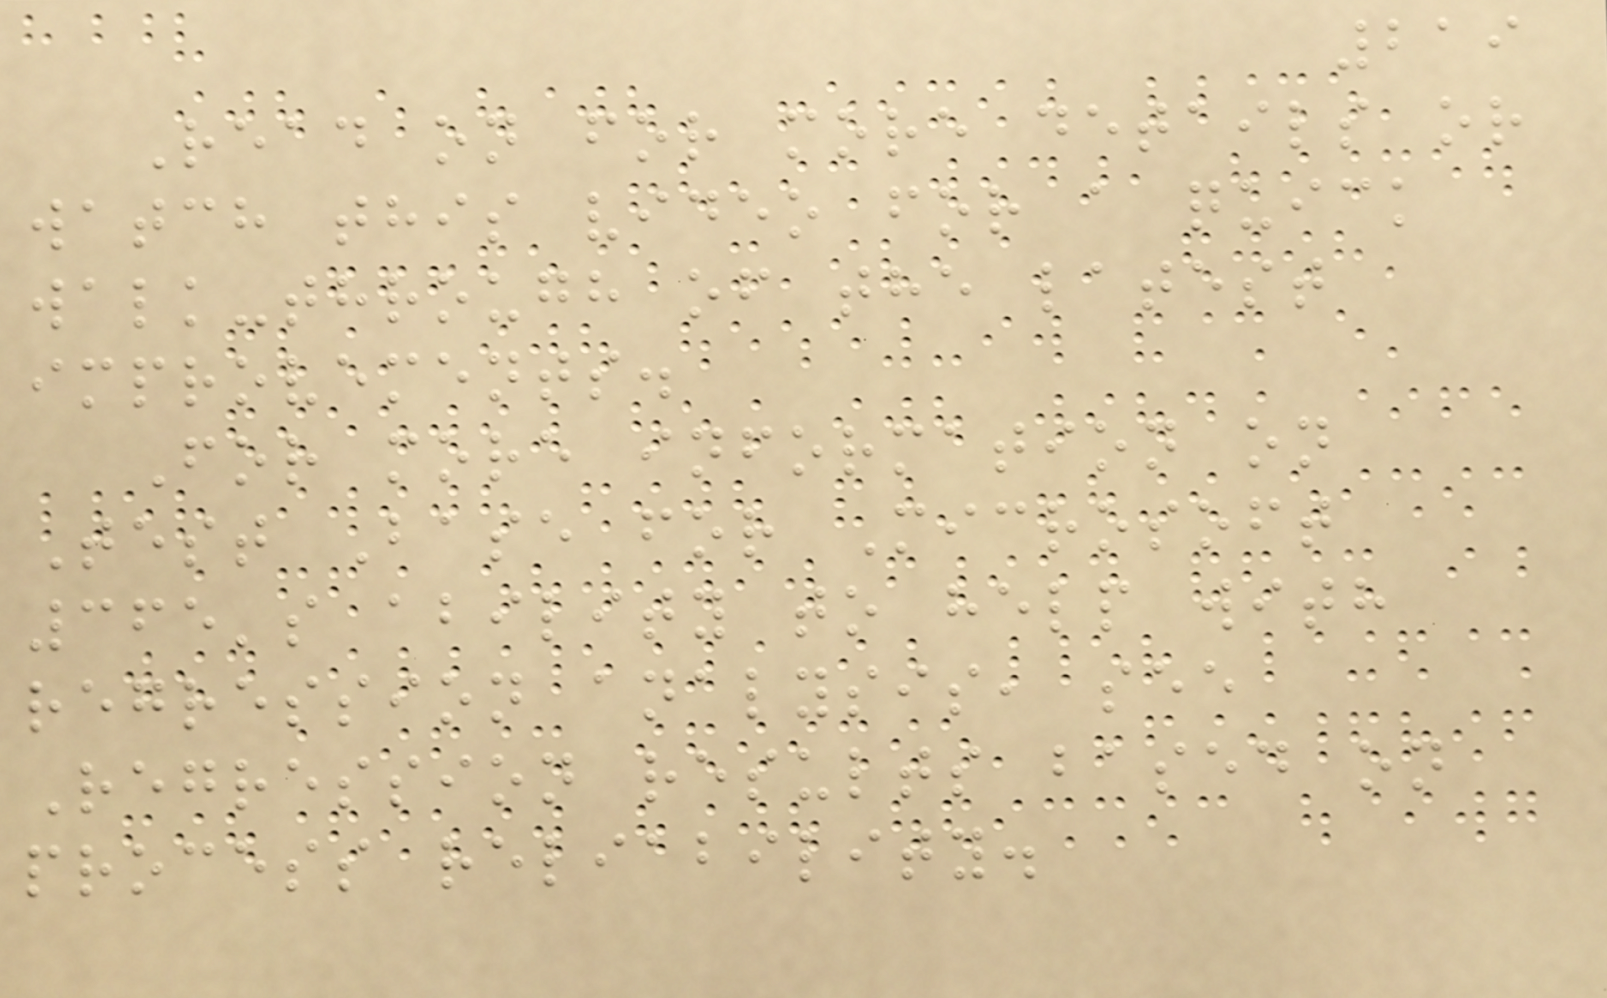219
Read on for more details or
watch this video for a quick
walk-through of the latest
improvements.
For more information on
Test Base for Microsoft
365's ability to help with
regression analysis, see
Regression results based on
process reliability.
